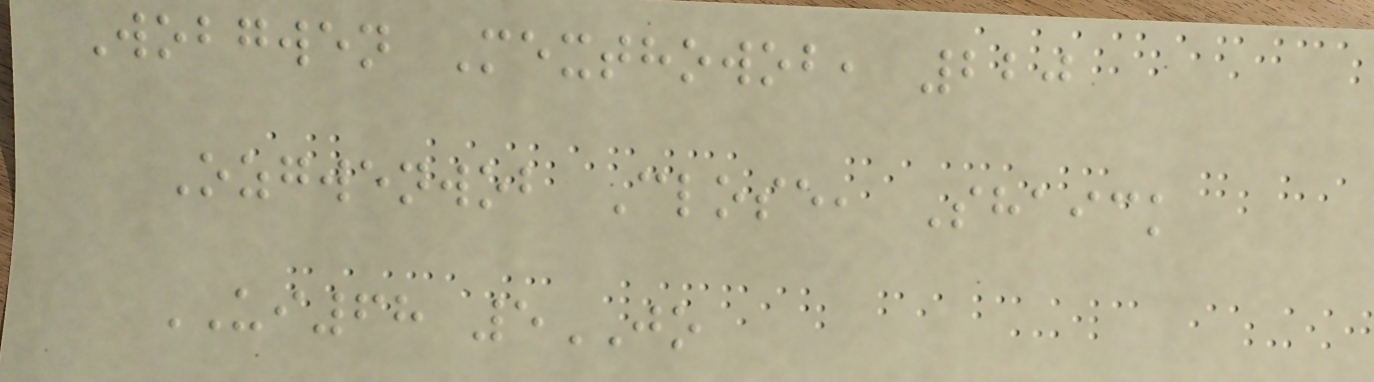Wobgwen Mexthowob, 220
Ozgwenwob Close, Shaick
UI68 5JO
